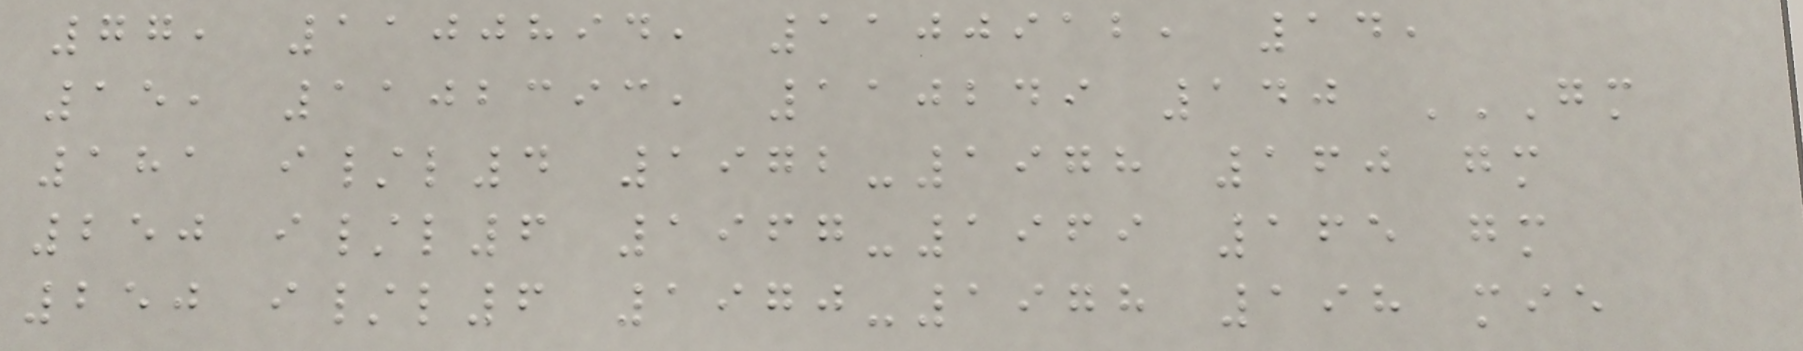77, 1100894, 1100912, 14,
15, 1102393, 110249 140 GM
181 I/L4 1972-1978 160 GM
250 I/L6 1967-1969 165 GM
250 I/L6 1970-1978 198 MIE
